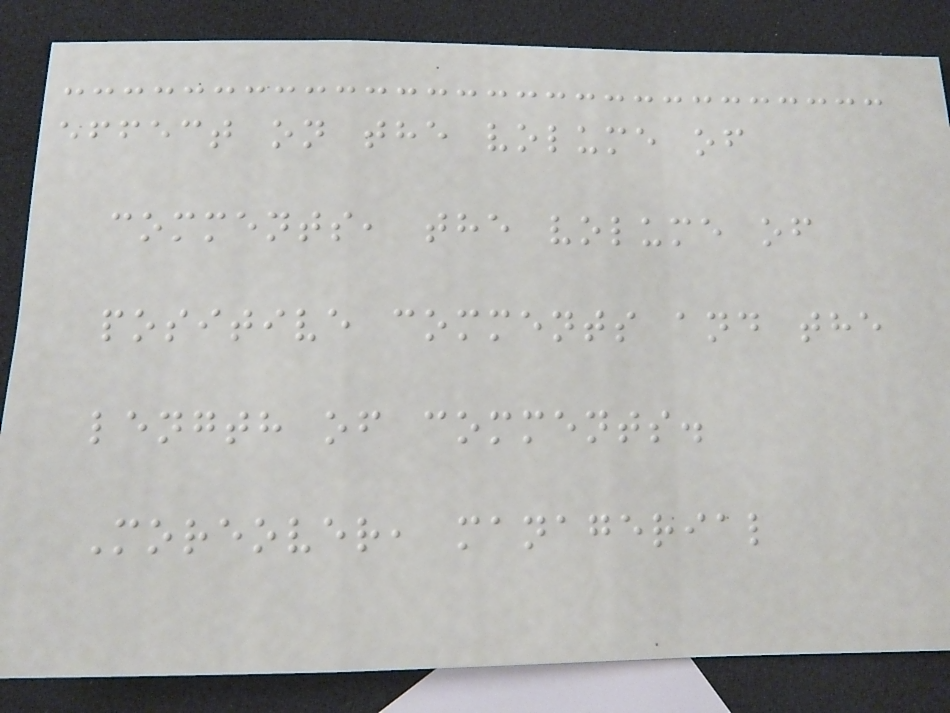effect on the volume of
comments, the volume of
positive comments and the
length of comments.
Moreover, managerial
